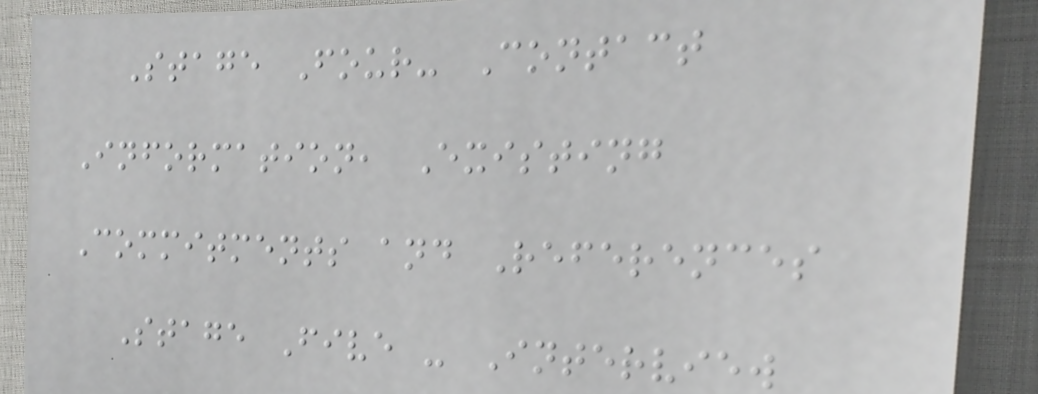Stage Four- Contact
Information, Existing
Commitments and References
Stage Five - Interview
